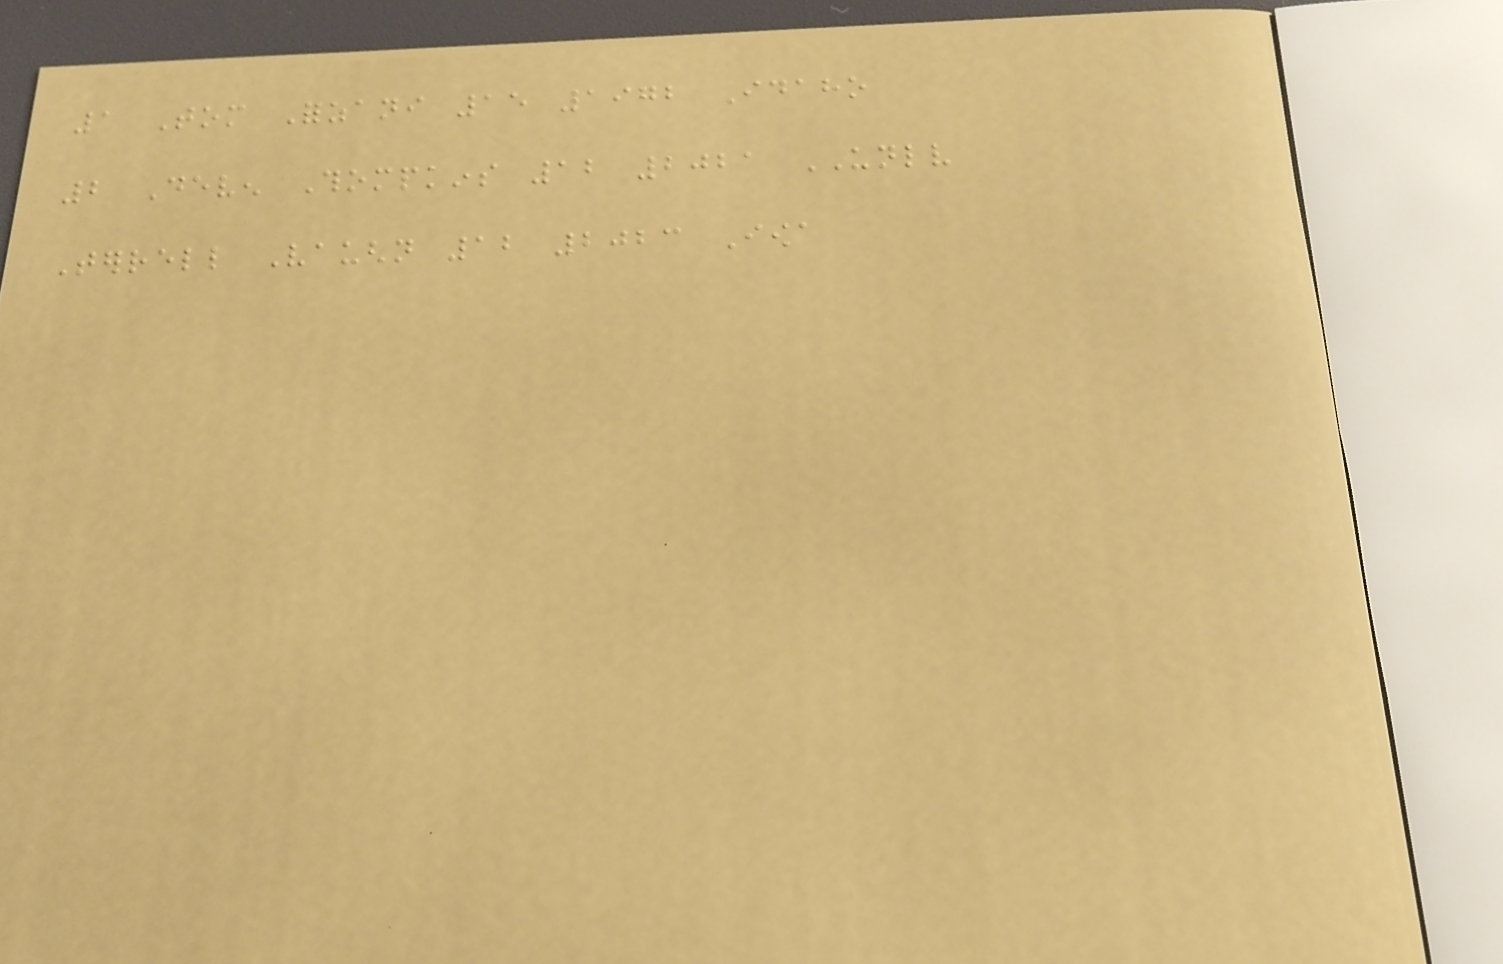1 Tom Forzani 15 1972 Idaho
2 Deven Thompkins 12 2021 UNLV
Terrell Vaughn 12 2023 Iowa
